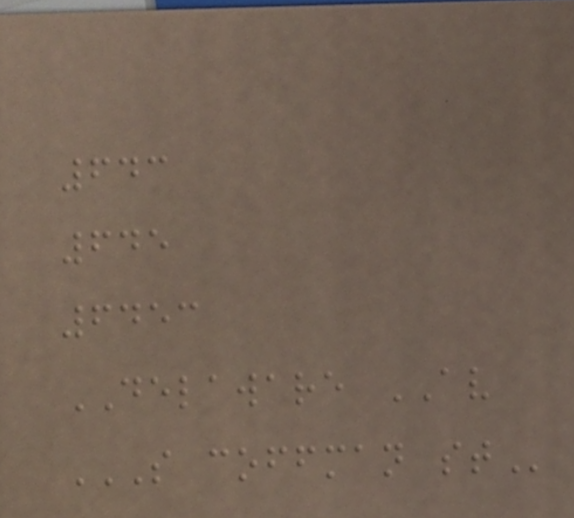643
645
6453
DELAWARE AV
S COFFMAN ST
